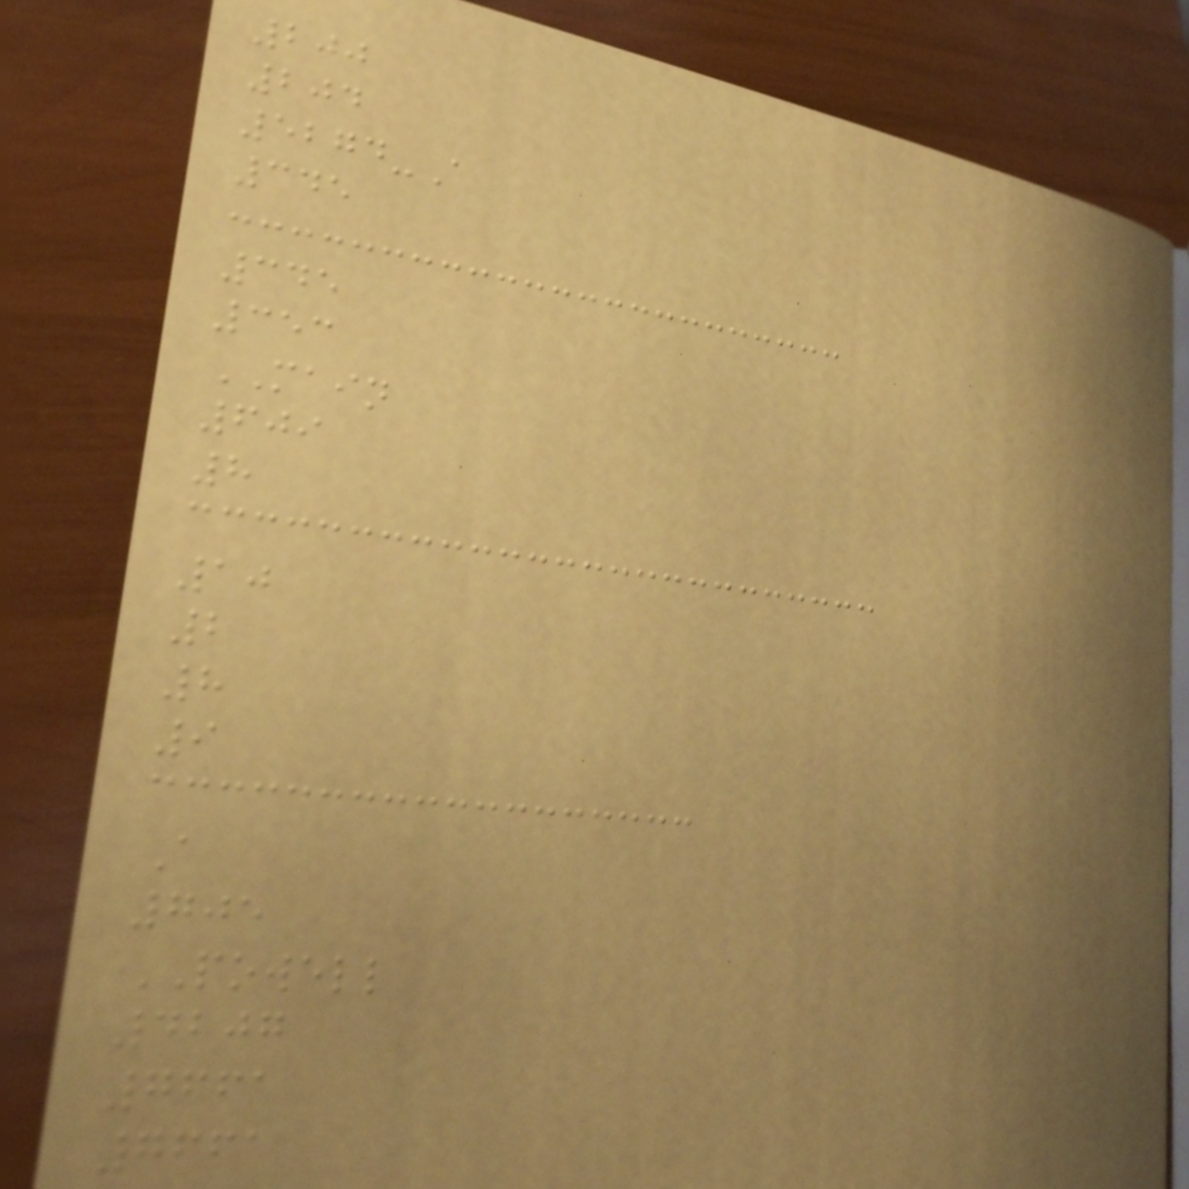200
204
5274-A
345
345
353
MAIN
609
8
10
2
8
9
A
705
POWELL
4207
7661
7661
